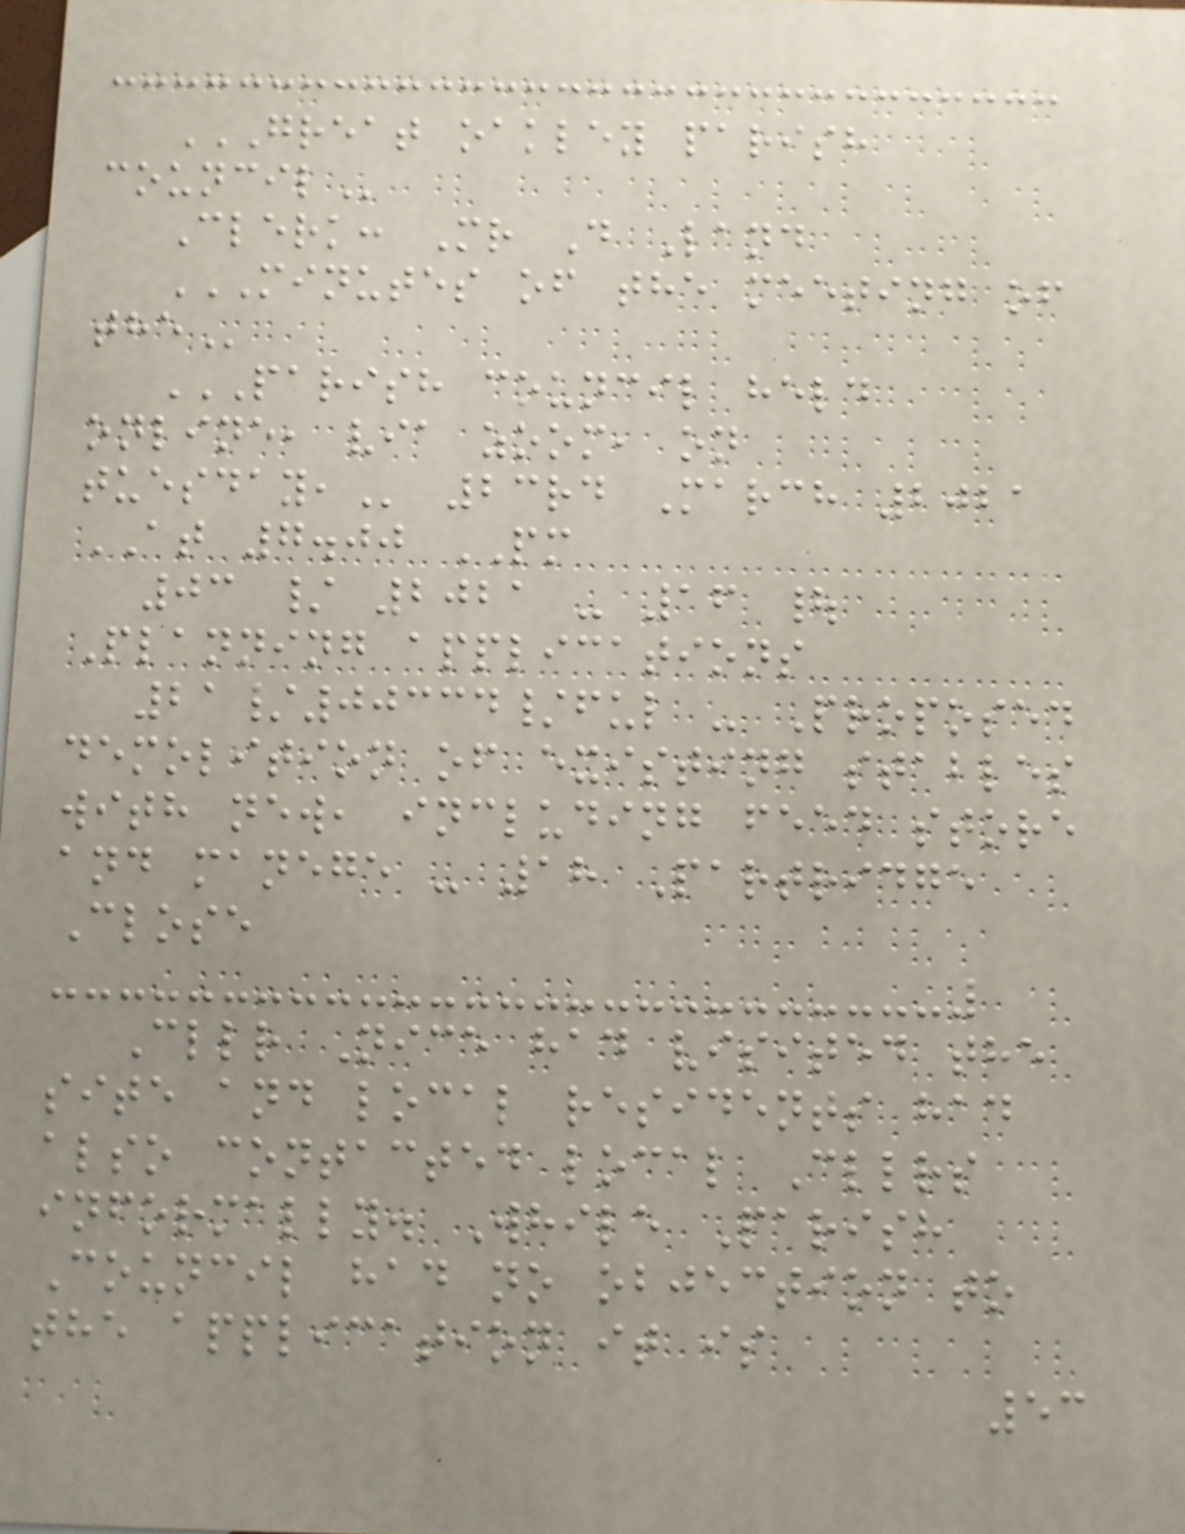GREAT OAKLEY PARISH
COUNCIL
Clerk: Mr D Land
MINUTES OF THE MEETING OF
THE
PARISH COUNCIL HELD
ONLINE, VIA ZOOM, ON
TUESDAY, 23rd March 2021
AT 7.00 PM
03 / 2021 - 16 |
Planning applications
21/00334/ful - Proposed
demolition of existing stables
with new, including feed store
and manege - 18 Partridge
Close
Cllr Nice had visited the
site and local residents had
also contacted local Cllrs
informally. While Parish
Council had no objection to
the application it is
53
